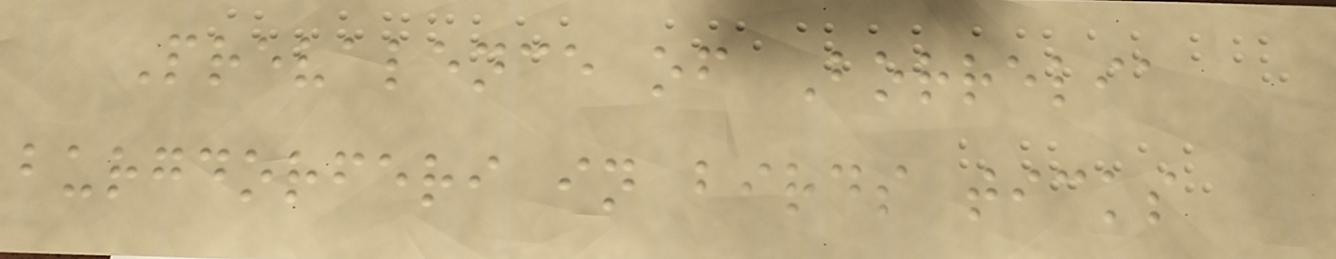Prevalence of Borrelia
burgdorferi in birds ticks
